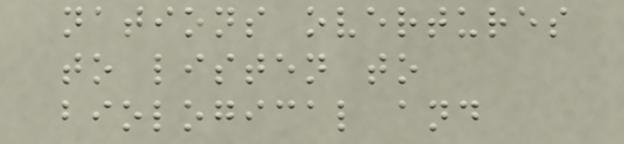nations overtures
to listen to
biological and
